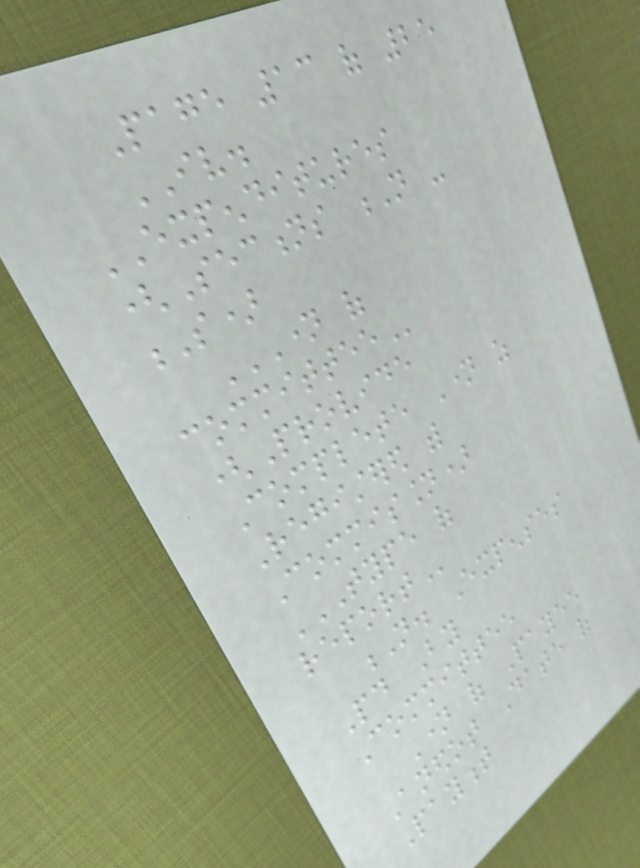Page 13 of 25
IV.
EXPENDITURES
(Sections N -
S)
NAME OF
COMMITTEE
(Provide
Complete Name as
Registered with
Commission)
TYPE OF
REPORT
N. Expenses
Paid By
Committee
Name of Payee
Anedot Date of
Payment
